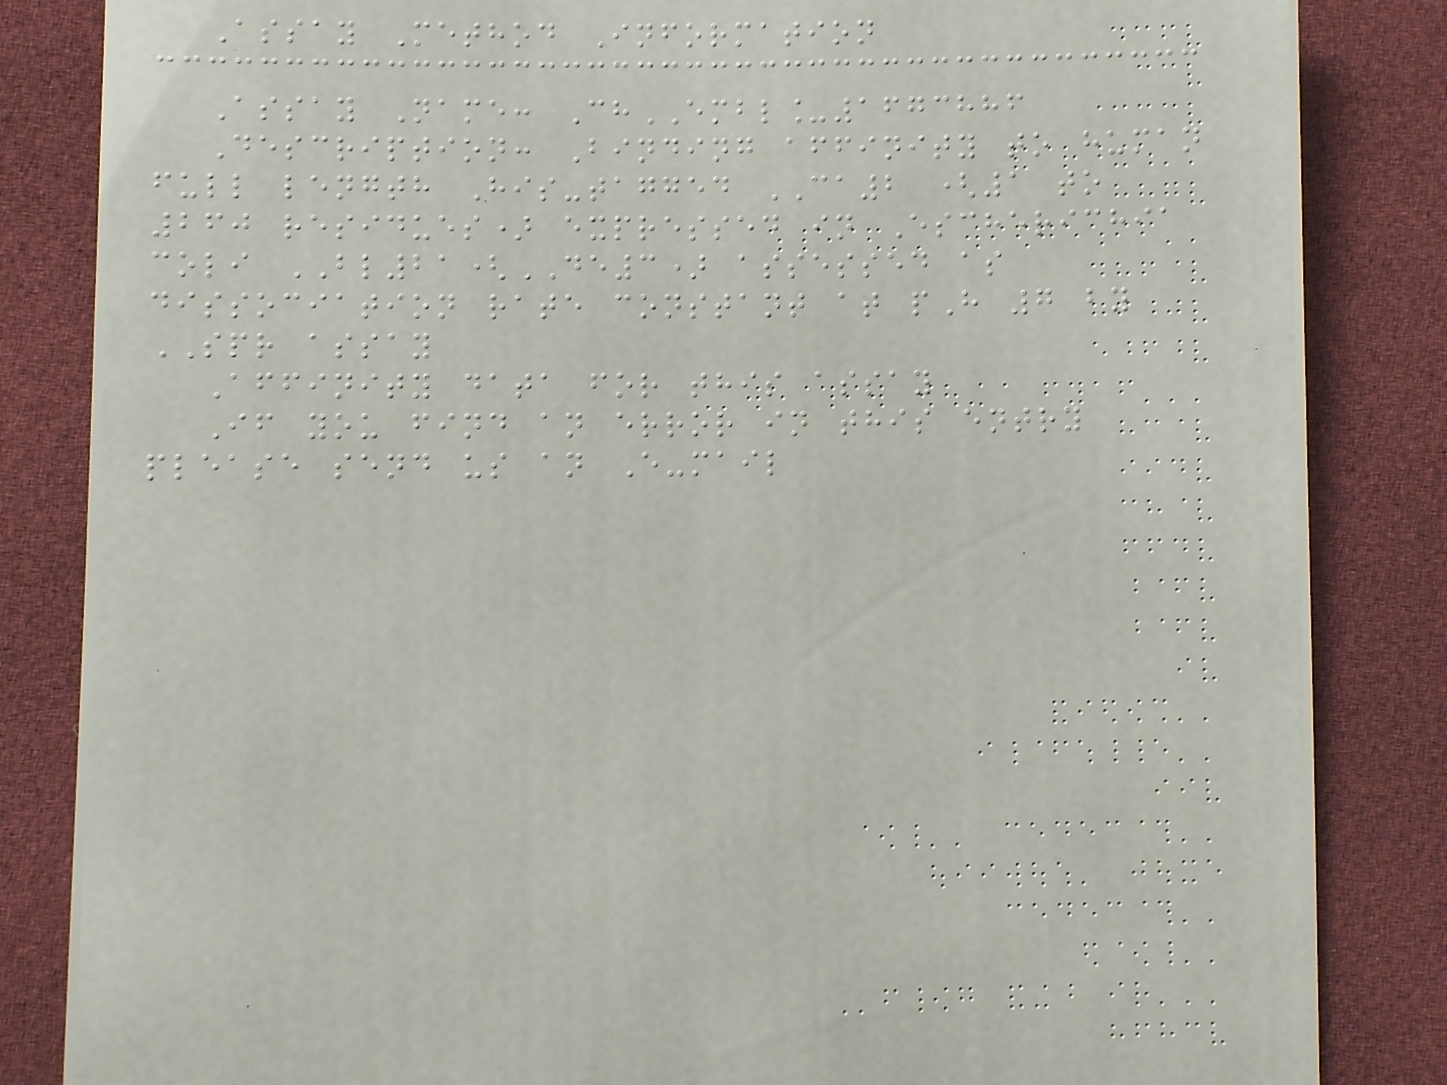Assay Method Information
Assay Name: ChEMBL_1673886
Description: Binding affinity to human
full length His-tagged CA2 (1 to
260 residues) expressed in Escherichia
coli BL21(DE3) assessed as
dissociation rate constant at pH 7 by
SPR assay
Affinity data for this assay
If you find an error in this entry
please send us an E-mail
